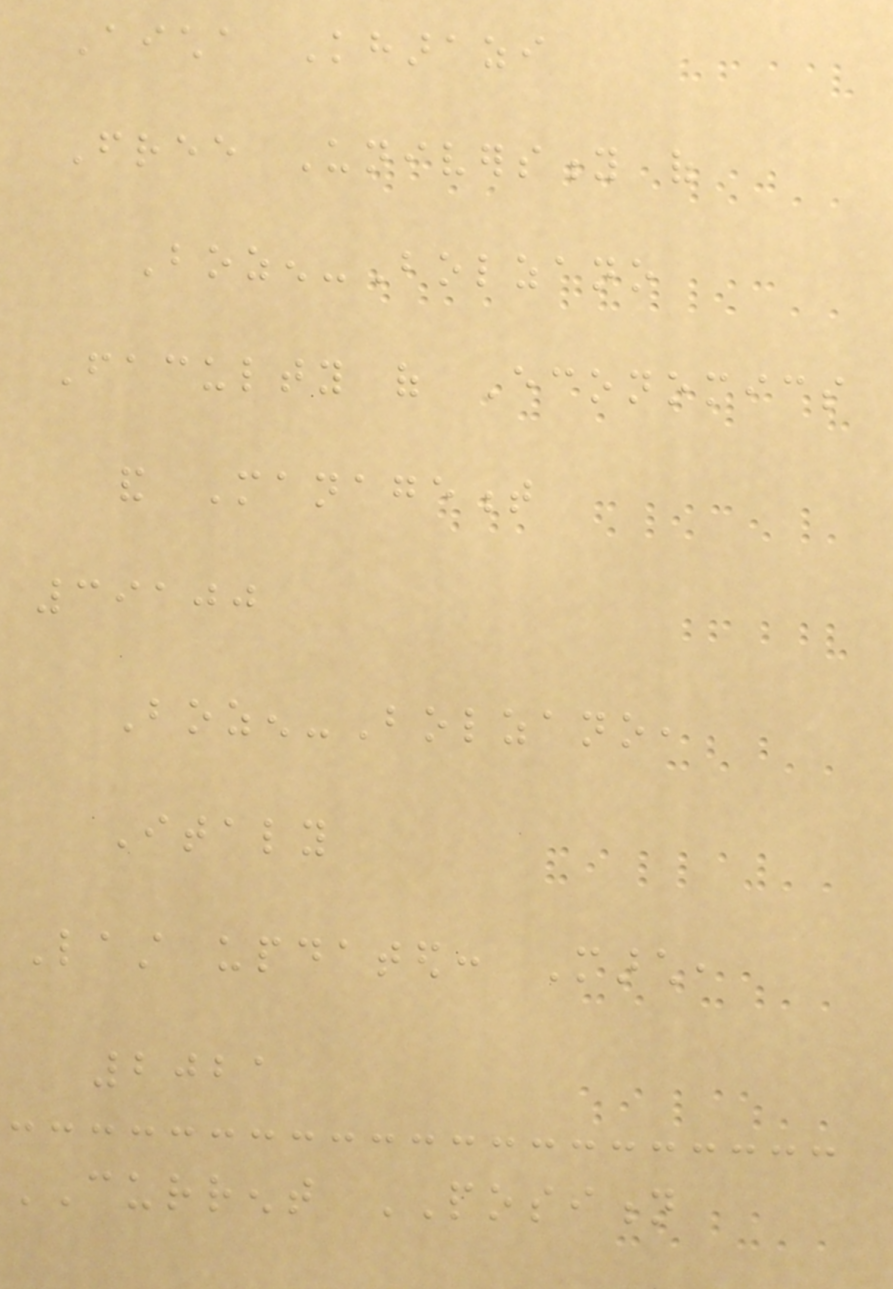Aicha Kharazi
Free University of
Bozen-Bolzano
Faculty of Economics
and Management
39100
Bozen-Bolzano,
Italy
Last updated: March,
2021
CURRENT POSITION
